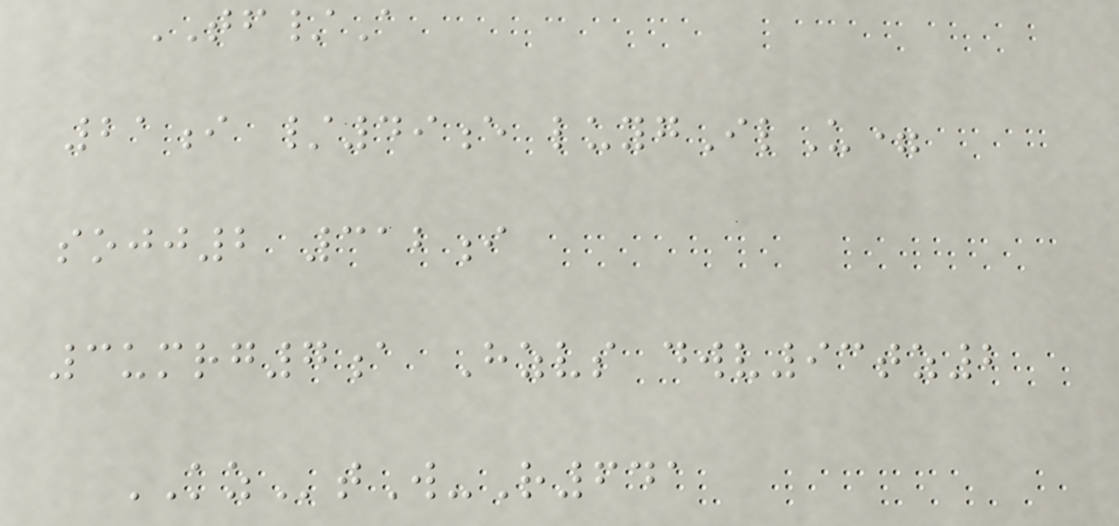TF/A
21i /49e luygIlU=
sojj2 312i
3umrg7a Hzvs dwv93tz2
KZtW-R641
